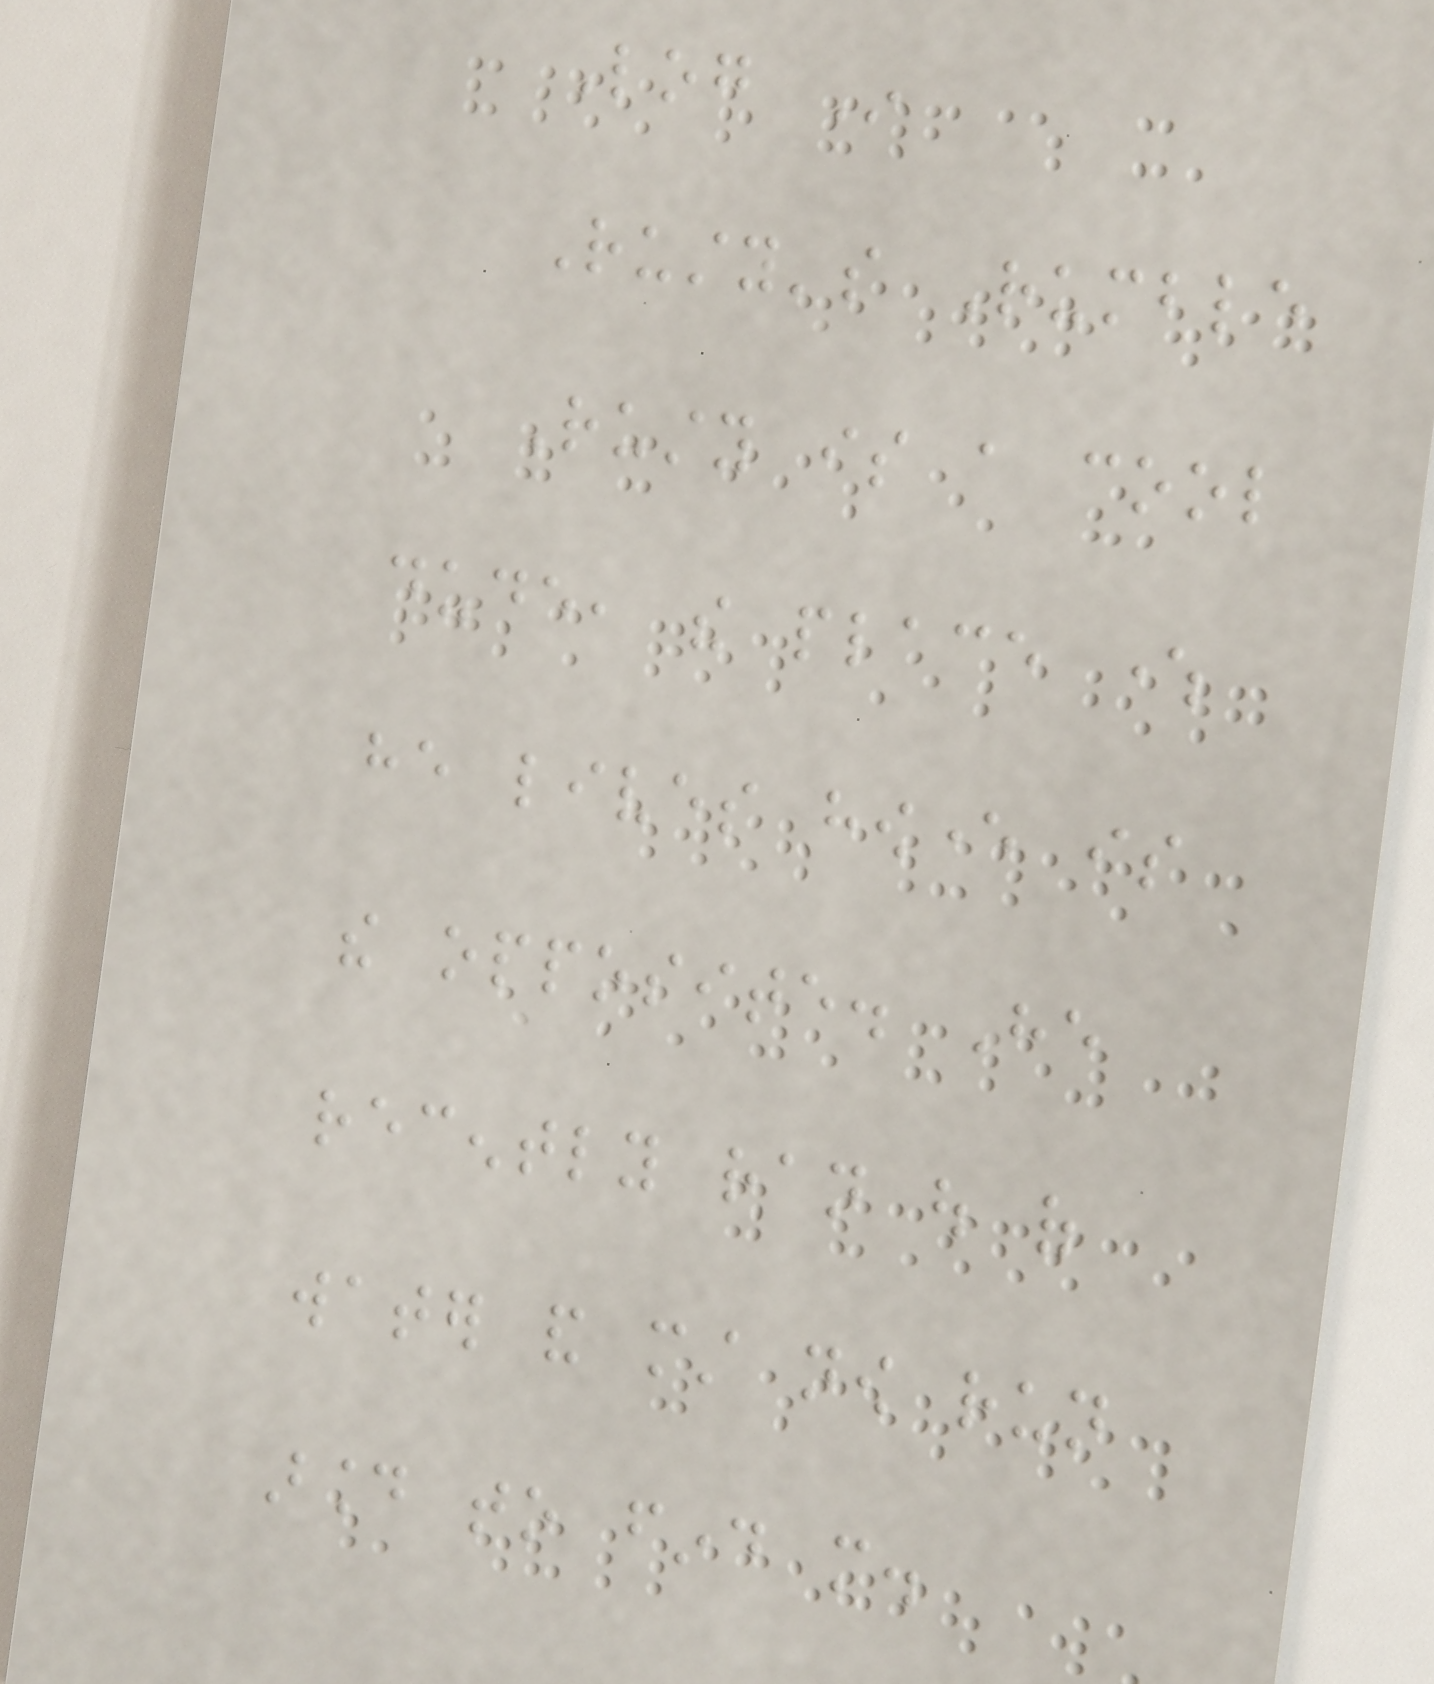Log In
Rusty's Rumble
Rusty is a cool
dude, the place where
he lives however is
the opposite. He
recently ran out of
water and must now run
around to find more.
